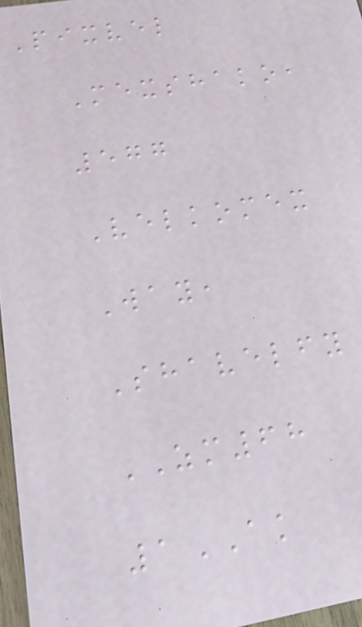Pixvel
Mexshako,
577
Velkomex
Way,
Shavelfy
ZM68
1AK
